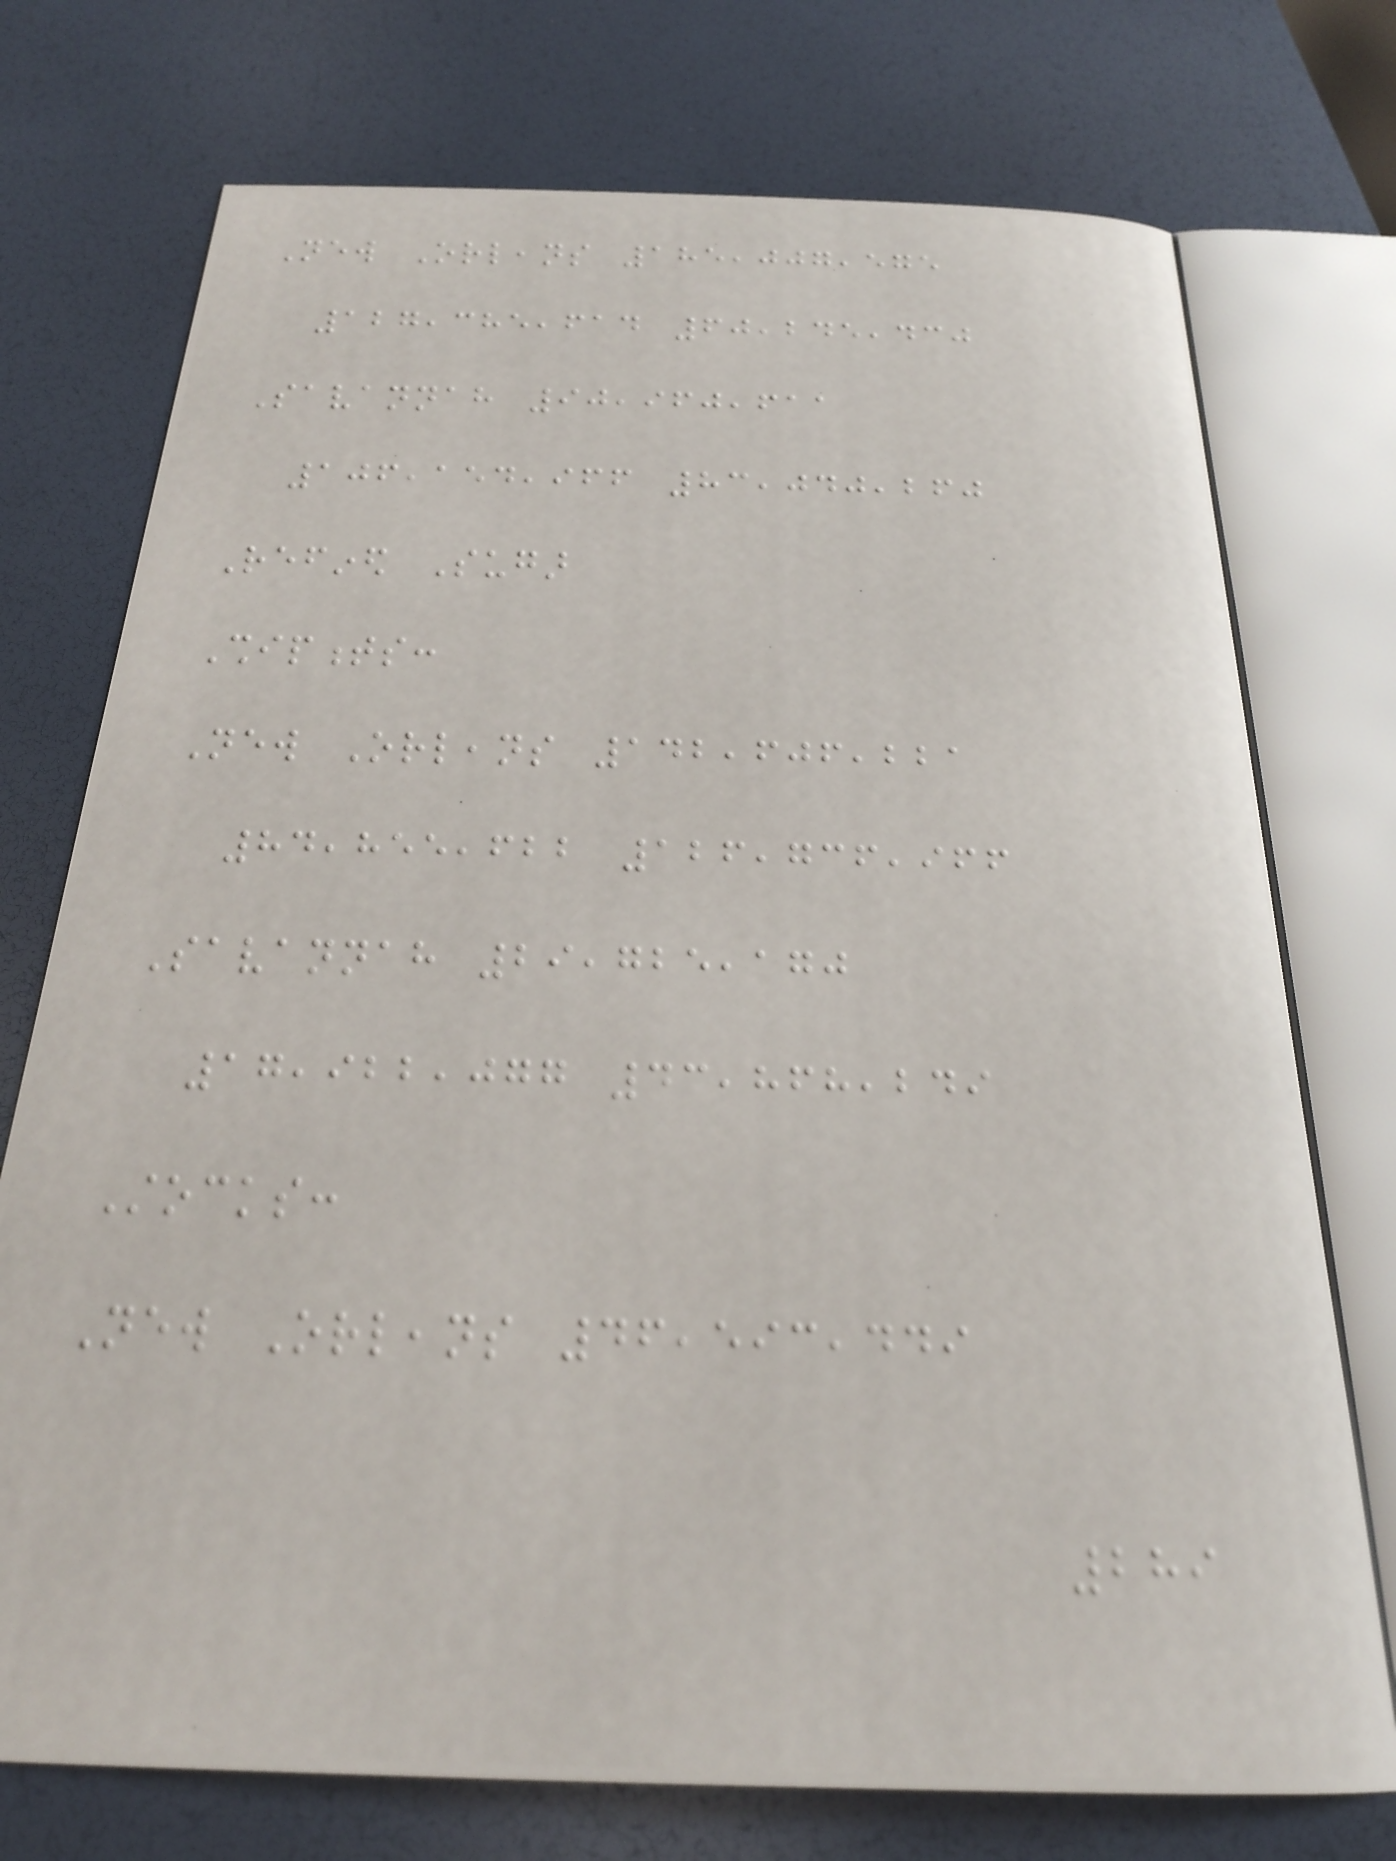New Orleans 185,007,575
127,385,614 60,245,430
Savannah 90,960,611
106,154,966 83,040,260
Refined Sugar
Shipments:
New Orleans 142,606,221
84,855,622 126,736,966
Savannah 29,725,170
17,922,077 43,868,249
Stocks:
New Orleans 46,593,449
289
